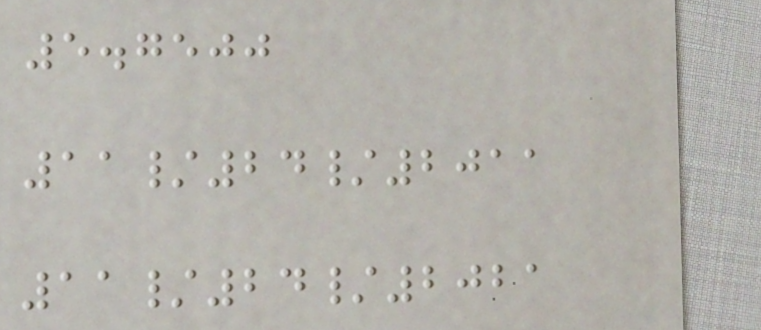5.7500
11/24/2011
11/24/2021
